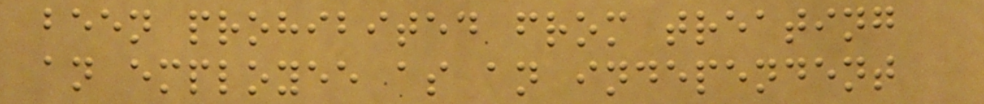been prohibited from treating
an employee as an independent
